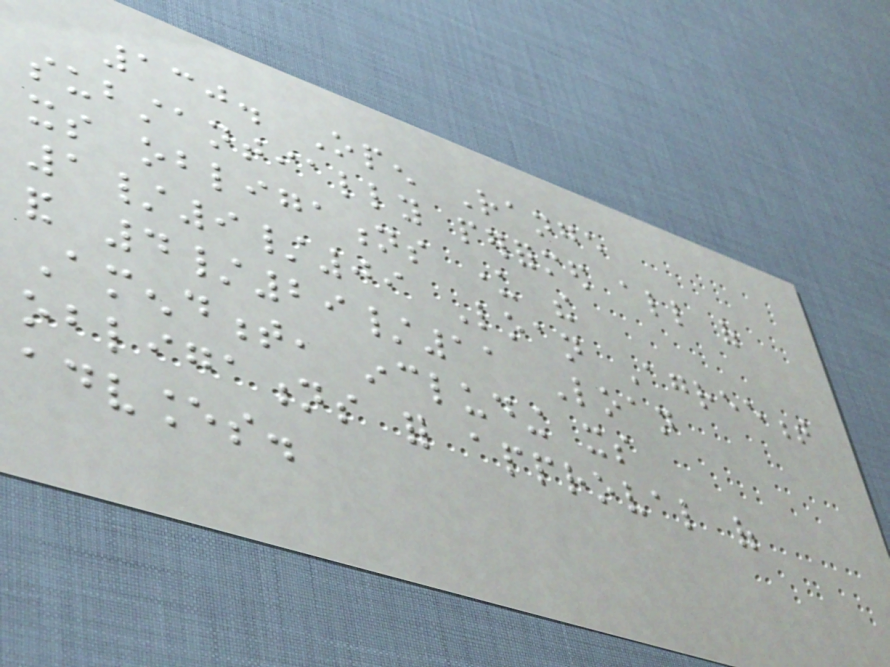130. Open Range
substantially performed all of
its obligations under the
1/9/09 Loan Agreement
and 4/29/11 Loan
Amendment, including its
obligations for approval of
advances.
